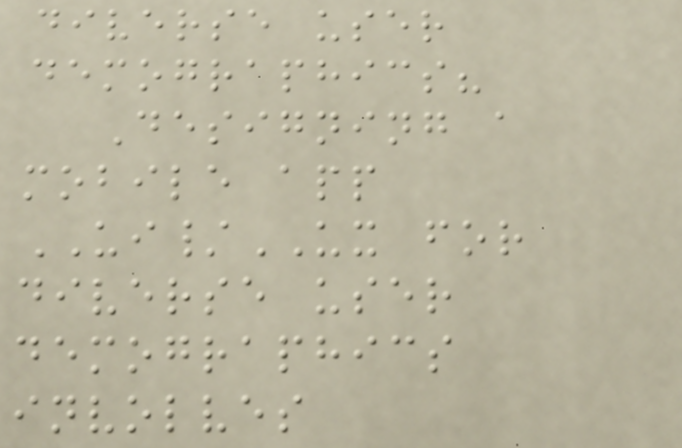diverse user
demographics?
Designing a
mobile app
UI/UX for
diverse user
demographics
involves
